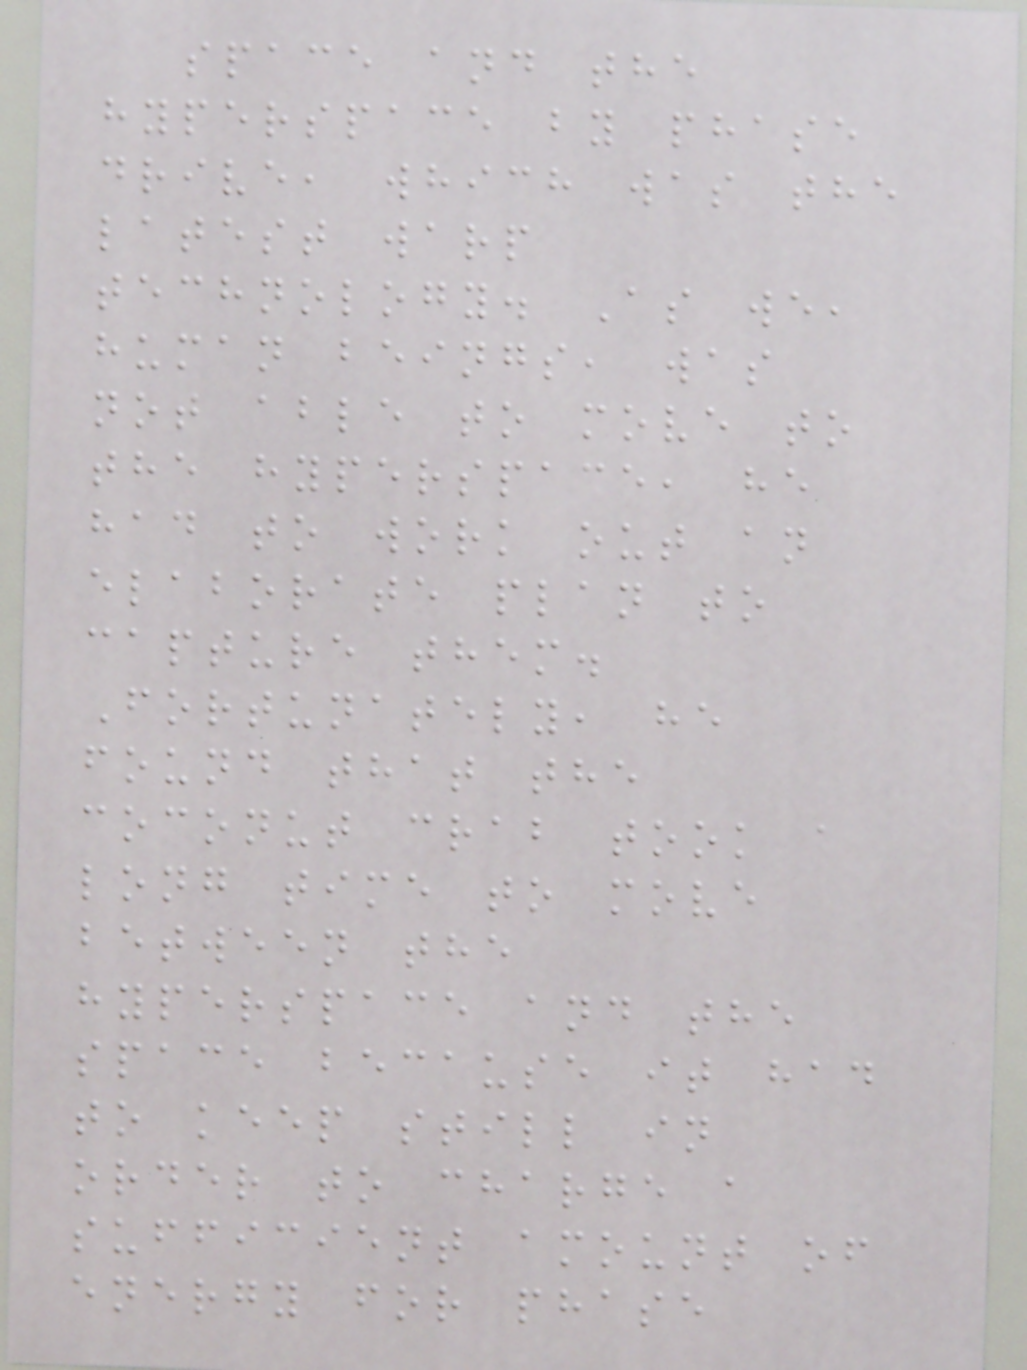space and the
hyperspace by phase
drive, which was the
latest warp
technology. As we,
human beings, was
not able to move to
the hyperspace, he
had to work out an
elaborate plan to
capture them.
Fortunately, he
found that the
coconut crab took a
long time to move
between the
hyperspace and the
space because it had
to keep still in
order to charge a
sufficient amount of
energy for phase
